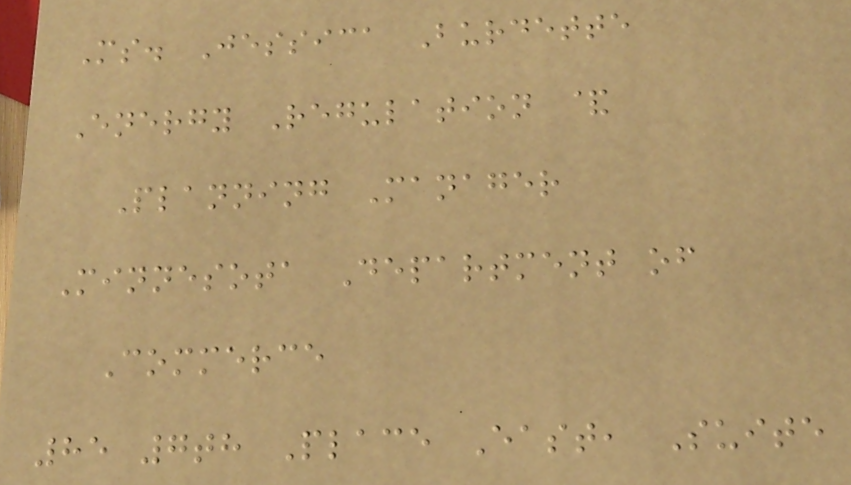Ms. Jessica Burdette
Energy Regulation &
Planning Manager
Minnesota Department of
Commerce
85 7th Place East, Suite
